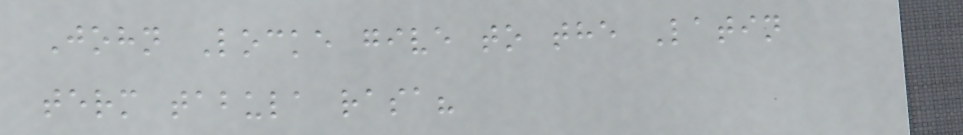John Locke give to the Latin
term tabula rasa?
